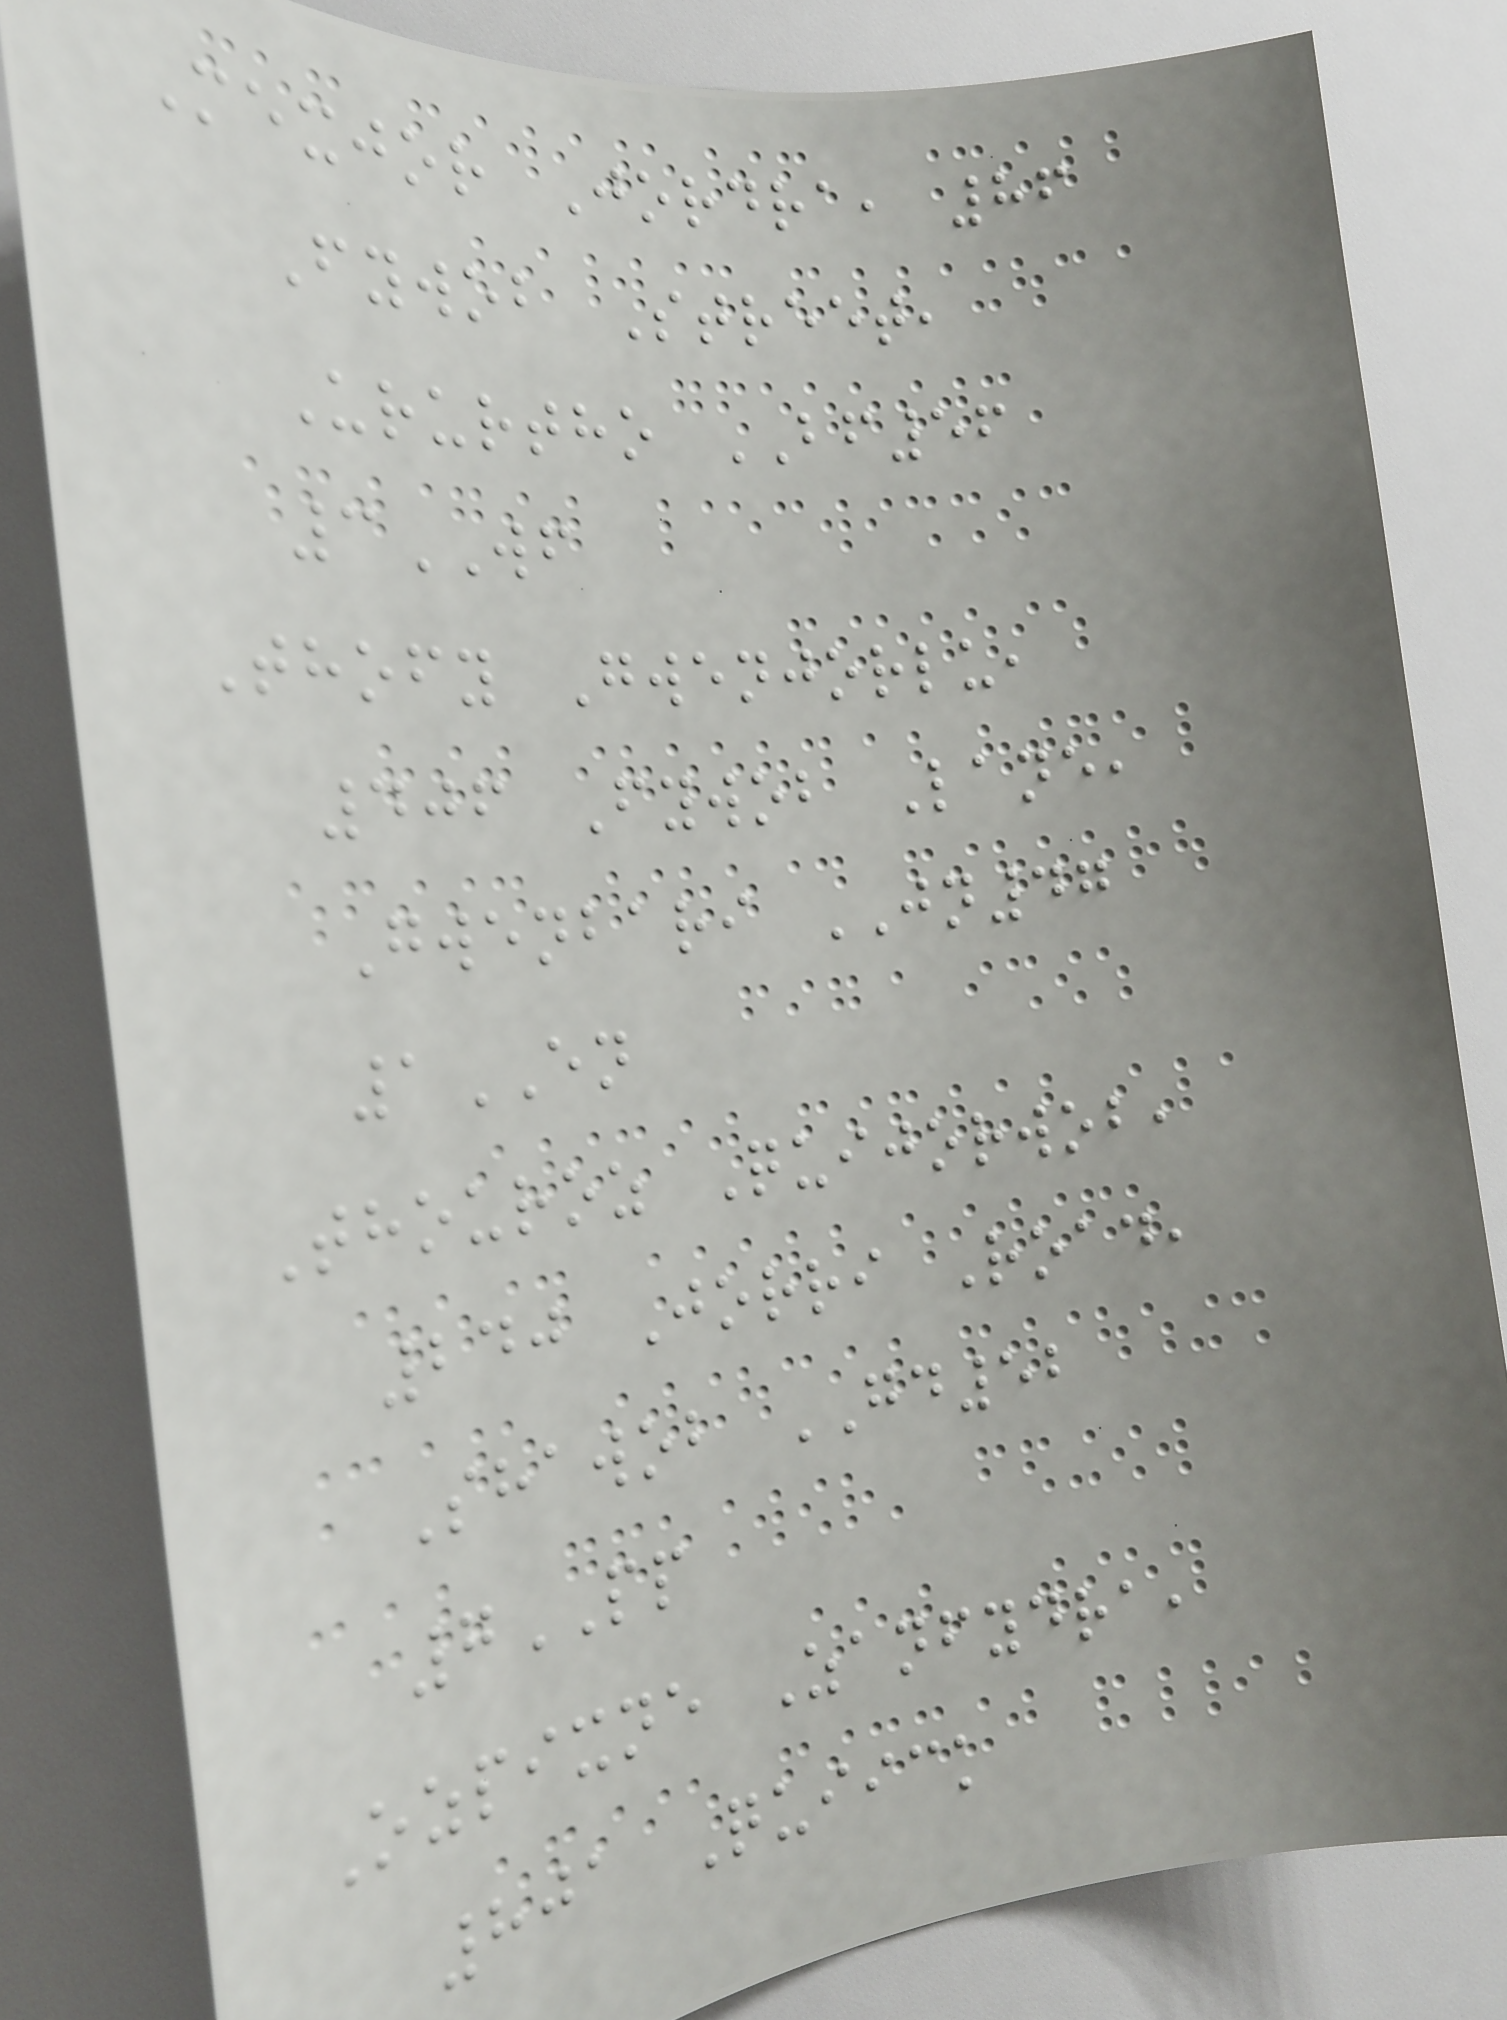Mexjor Jordra, 86
Fywob Street,
Ururtho BF56
3WF
Thofy Gwenjorlu,
406 Fywob Lane,
Gwenbari JN47
1EN
Thouroz Quijorwob,
240 Jorri Road,
Shawob GD52
7PP
Ozpixne Zanfydra,
801 Quiick
